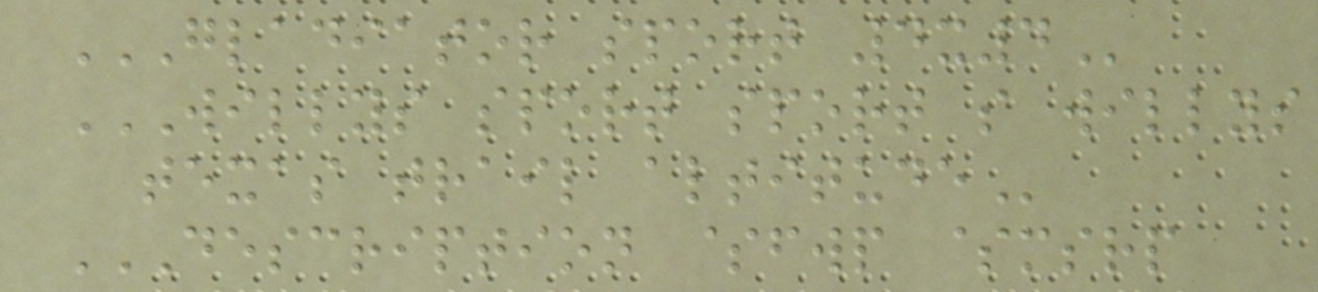GLADIATOR SPORT 4X4
WILLYS SPORT SPORT S WILLYS
TEXAS TRAIL ALTITUDE
DESCRIPTION $FWP $MSRP
